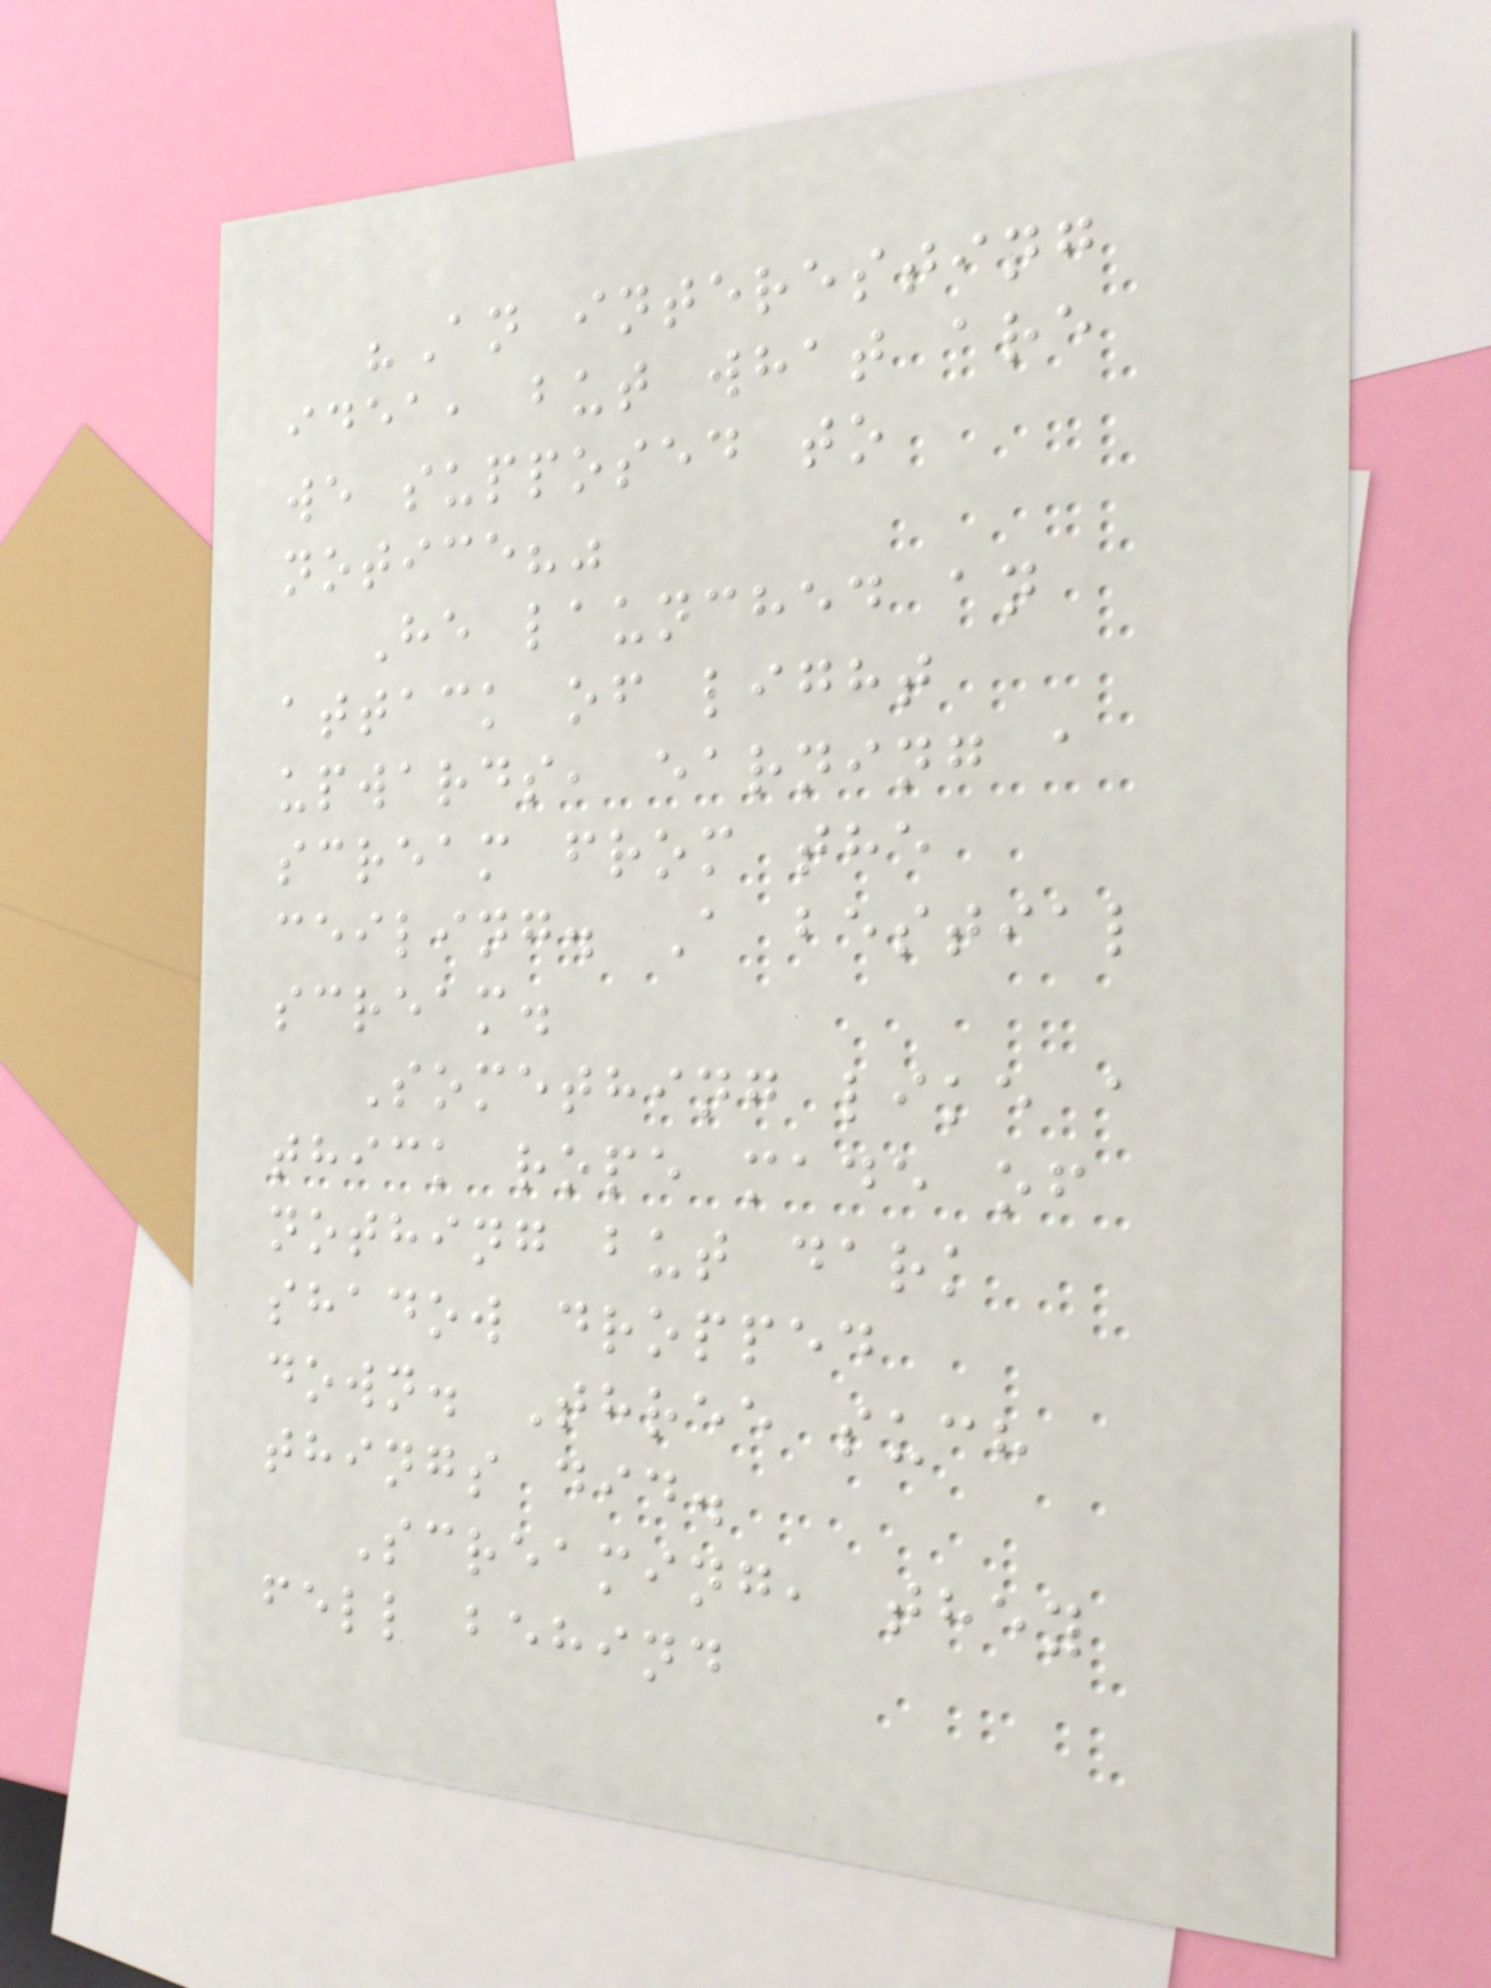"An interesting
idea, but what are
we supposed to
notice?"
He launched an
attack of light
upwards, earning a
scream from the
ceiling. A bestial
scream.
Something like a
thick rope made of
nothing but dark
shadow dropped
down. Three such
things did.
Screaming, they
fell behind
